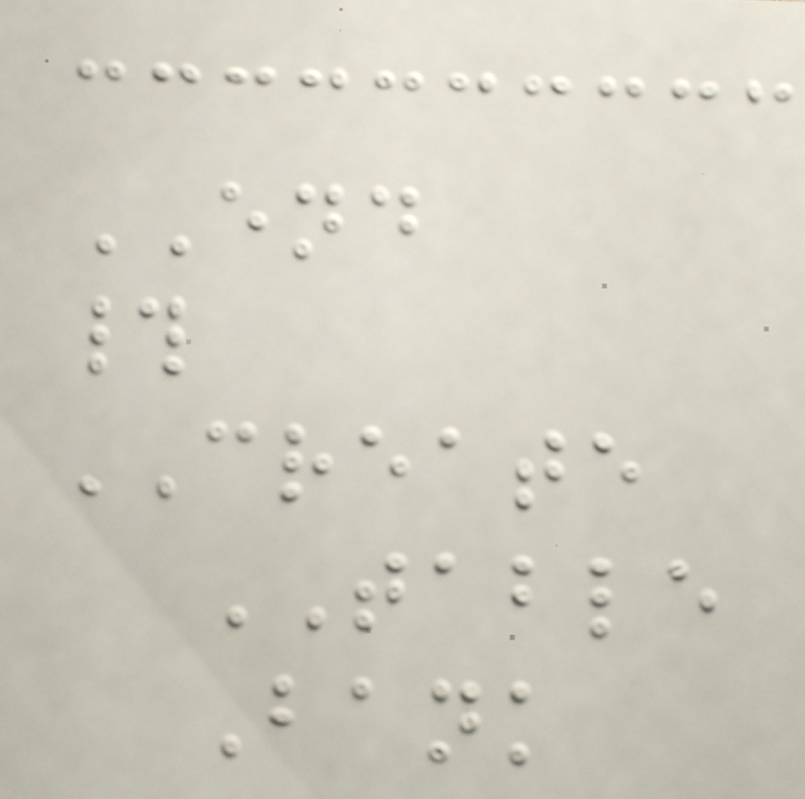END
#
CREATE
TABLE
Bank
